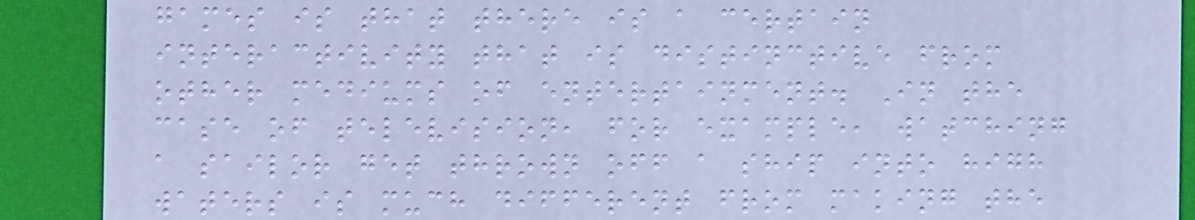games is that there is a certain
interactivity that is distinctive from
other mediums of entertainment. In the
case of television, for example, watching
a sailor get thrown off a ship into high
waters is much different from making the
